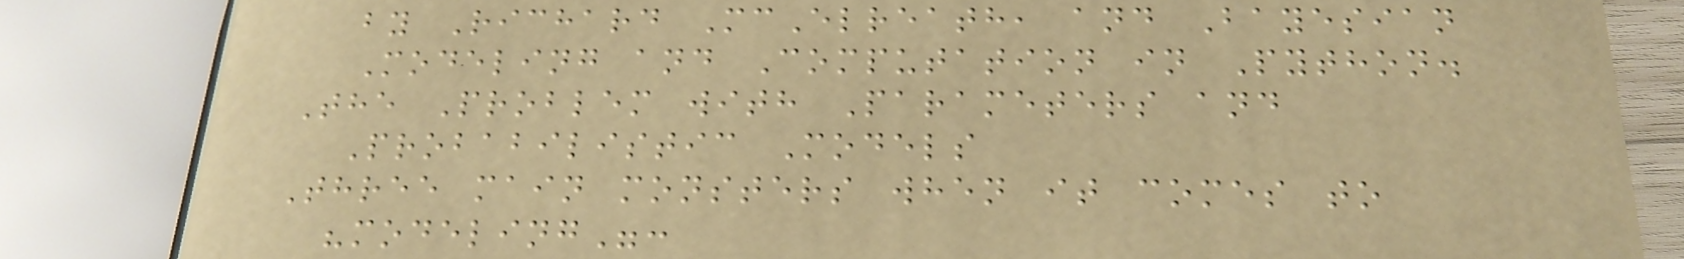by Richard McElreath, and Bayesian
Modeling and Computation in Python.
The Problem with Parameters and
Probabilistic Models
Three main monsters when it comes to
"modeling":
